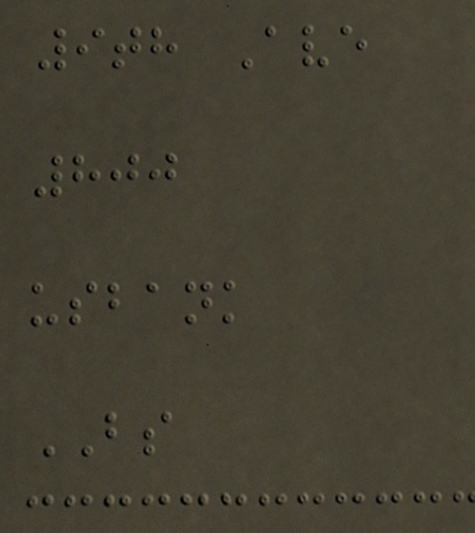9th Ave
800
usbank
BS
